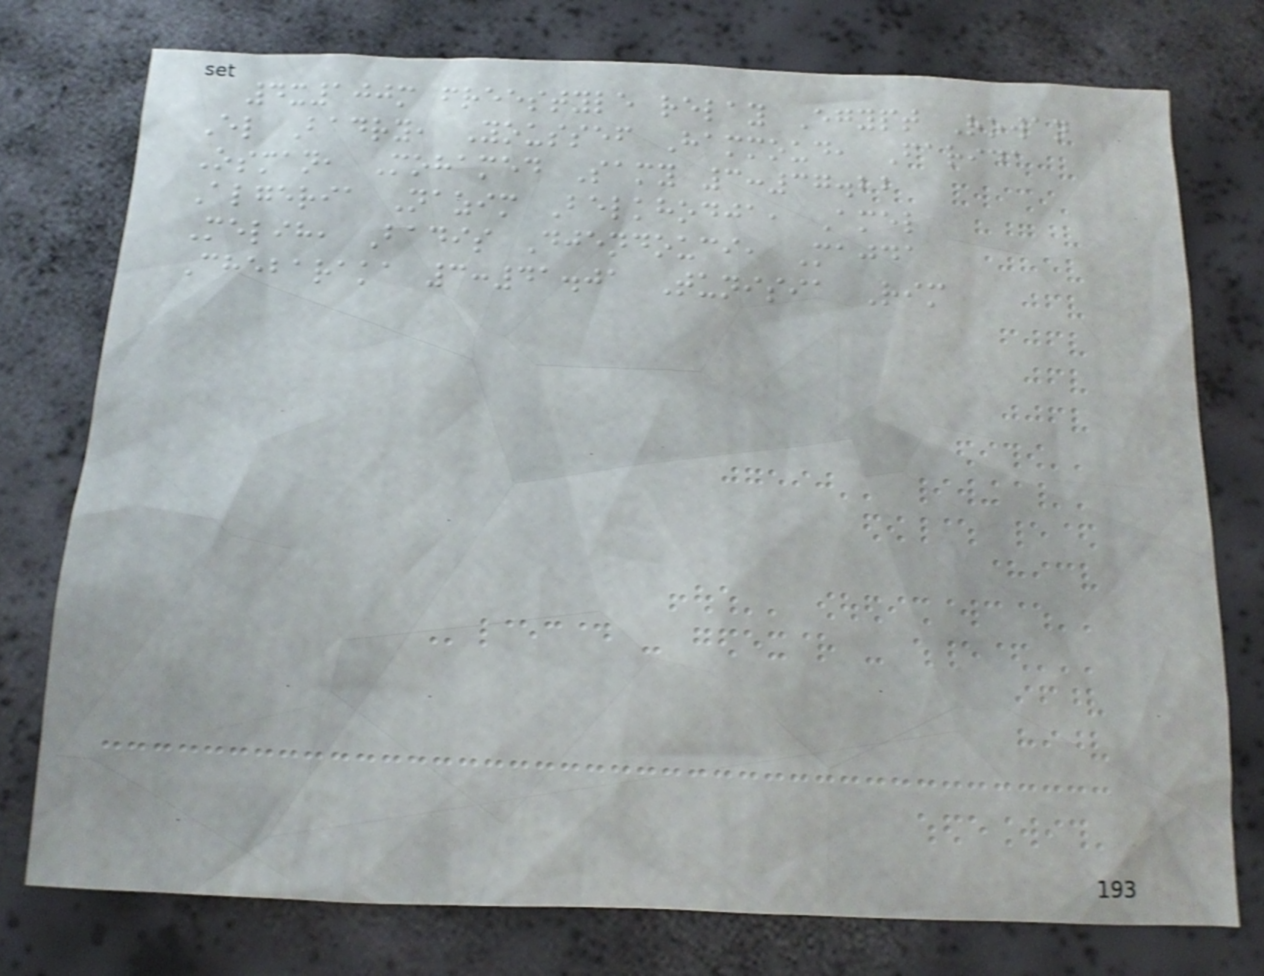4x100m freestyle relay Egypt Rowan
El Badry, Youssef Hammoud, Farida
Osman, Mohamed Samy 3:37.22
Algeria Nazim Belkhodja, Amel
Melih, Badis Djendouci, Majda
Chebaraka 3:41.01 Tunisia Rim
